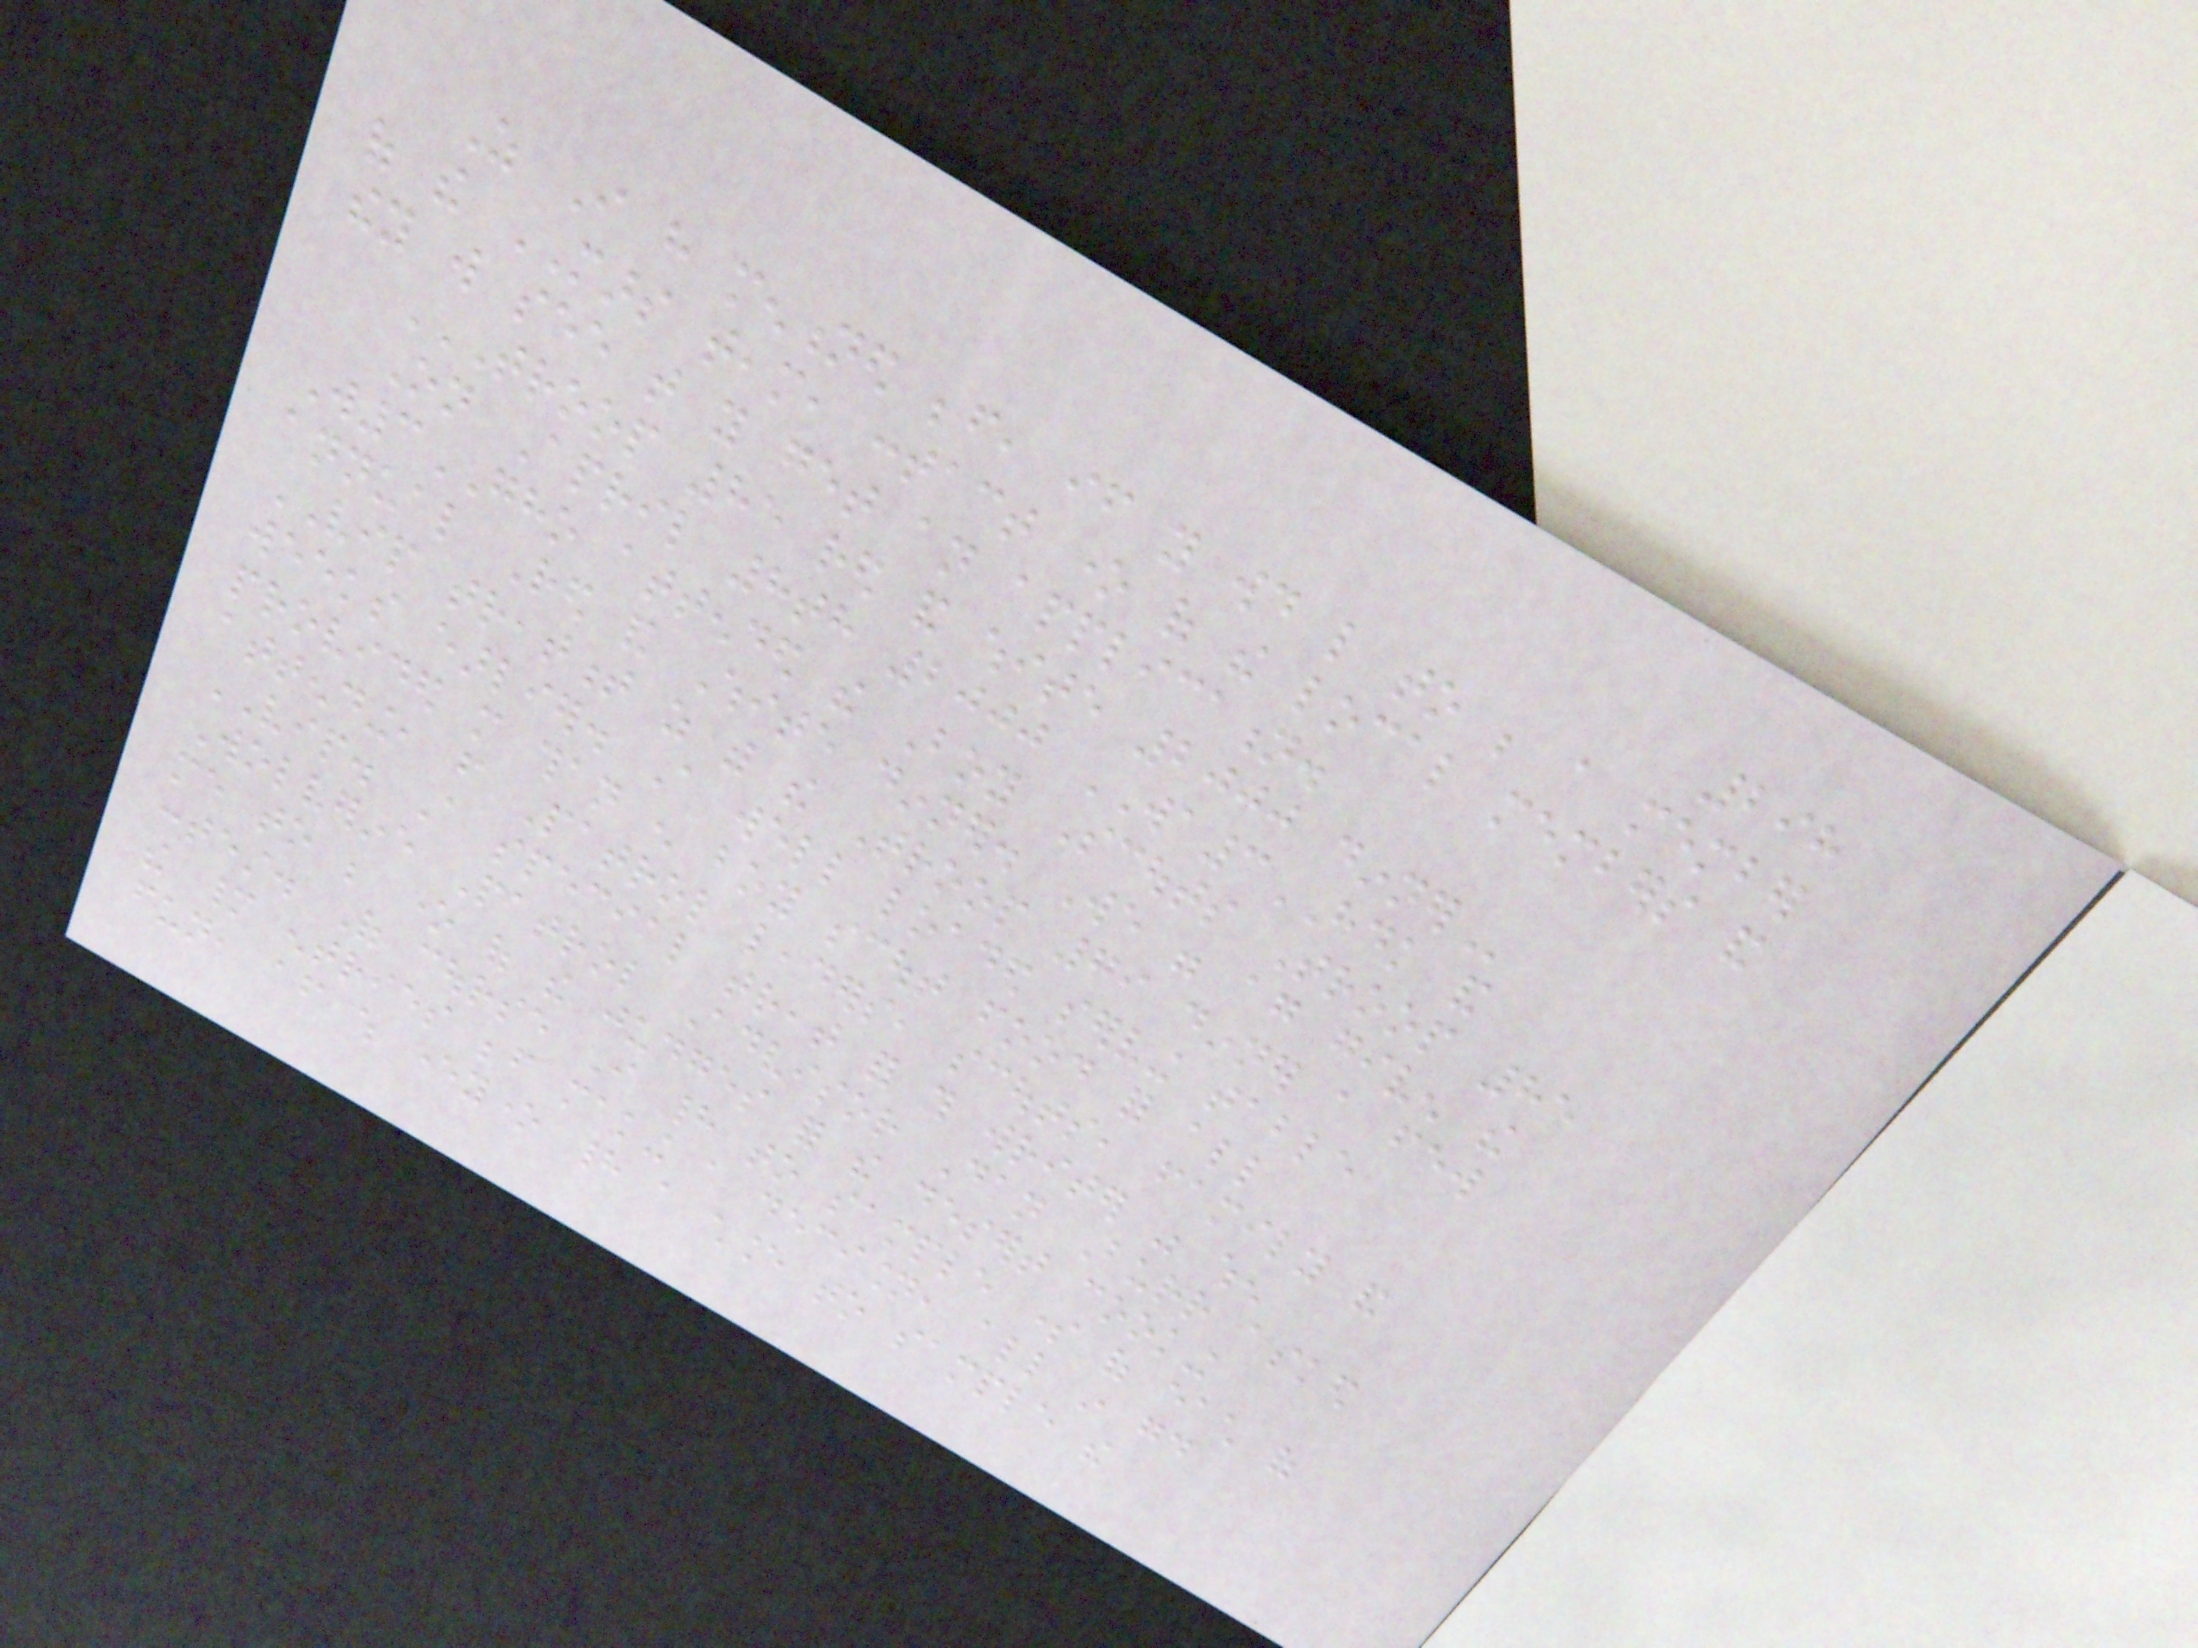298
As I have mentioned before, if you would like to be a member
of the MARS team, contact one of the local members and
they will see that you get an application.
TROOP 85 RED AND WHITE 2000 DINNER
On April 8th 2000 WA3HDK and
W3GHO attended the Boy Scouts Troop 85
annual Red and White dinner. We were again given the
VIP treatment as with the Troop 79 dinner a few
weeks earlier. A well loaded serving table
provided more than enough boy scout food for all
attending, from Patrol leaders, scouts, family and
VIP. A special treat for this writer was when
Wolverine Patrol Advisor Dan Burr asked
me to be one of the judges for the desert cooking
contest. Of course I had to sample some of each of
the many entries before making a decision, all in good
fun, after which everyone had a chance to sample the
